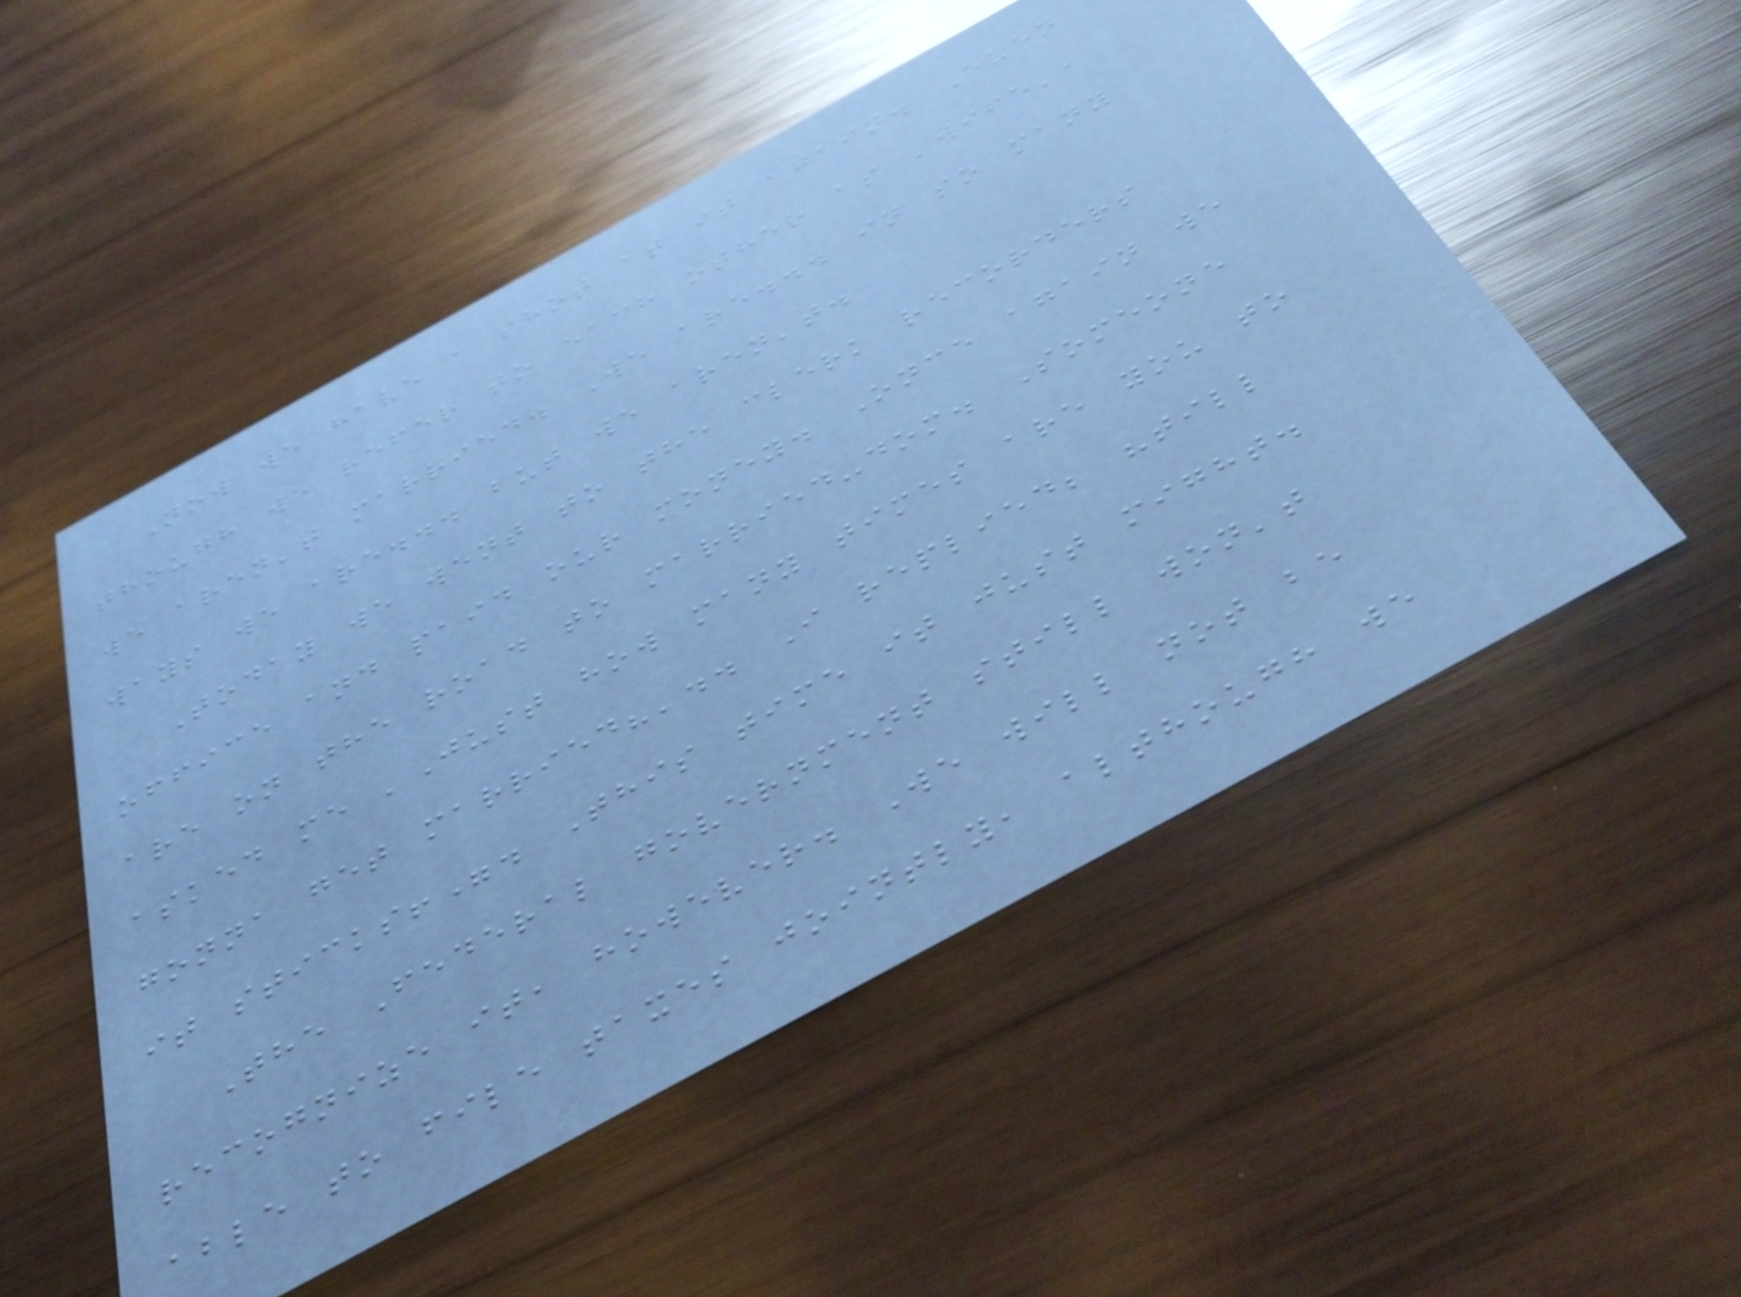Now we have a shot at it again. Even
though we refer to each other as 'wife',
we aren't married. We are... in so many
ways we are... but we aren't.
Today we went to the clerk recorders
office and paid our money. Once again we
are on the road to married-dom. Someone
asked me 'Just how many times are you to
gonna get married?'.. I replied; "till
it sticks!". This time it just might.
The Federal government still won't
recognize it, however. We will not be
able to file taxes jointly, although we
